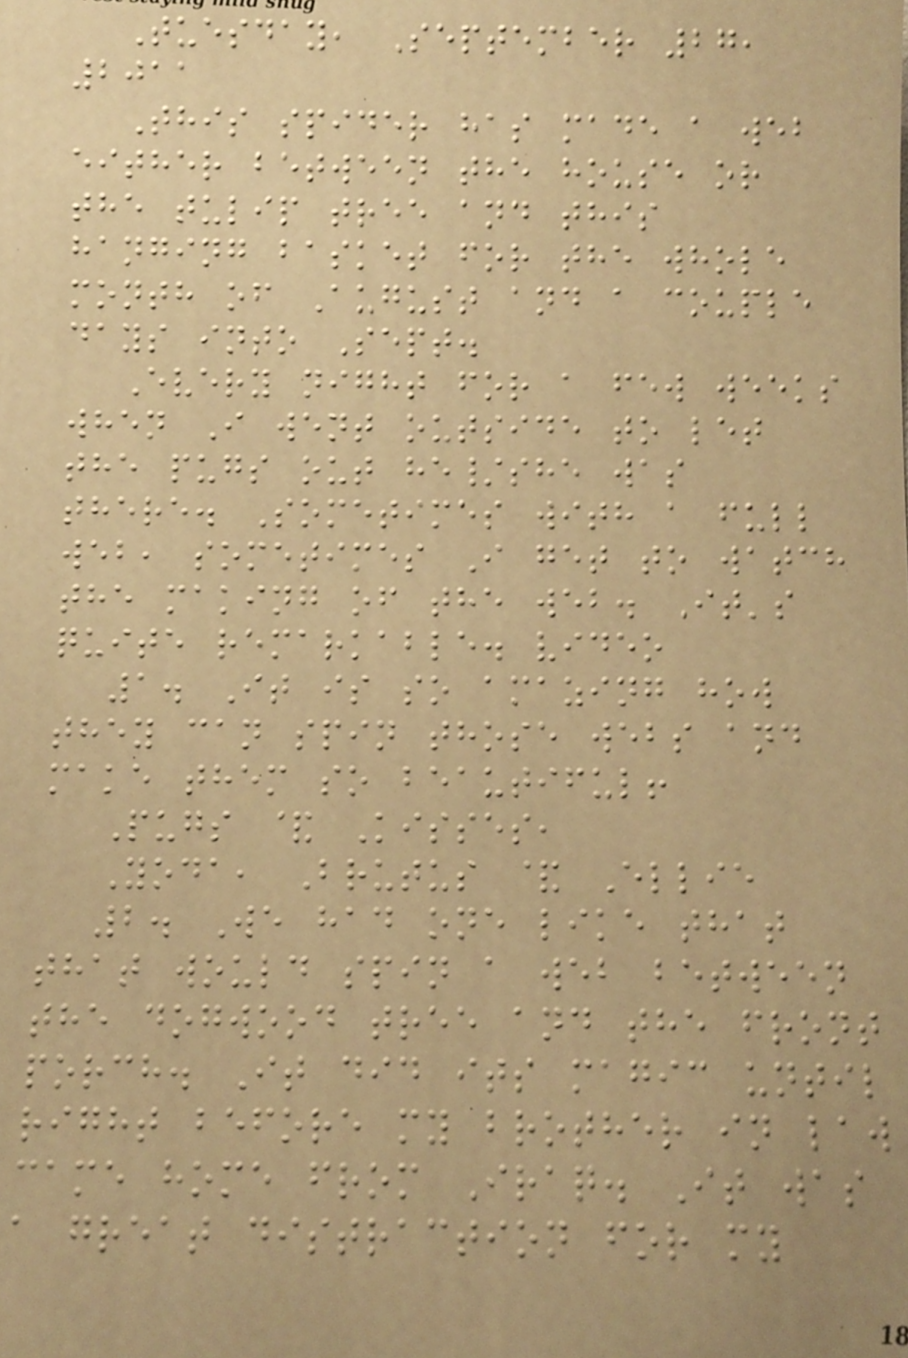Tuesday, September 27,
2011
This spider has made a web
either between the house or
the tulip tree and this
hanging basket for the whole
month of August and a couple
days into Sept.
Every night for a few weeks
when I went outside to let
the pugs out he/she was
there. Sometimes with a full
web, sometimes I get to watch
the making of the web. It's
quite remarkable. video
1. It is so amazing how
they can spin those webs and
make them so beautiful!
Pugs & Kisses,
Yoda, Brutus & Ellie
2. We had one like that
that would spin a web between
the dogwood tree and the front
porch. It did its magic until
right before my brother in law
came home from Iraq. It was
a great distraction for my
